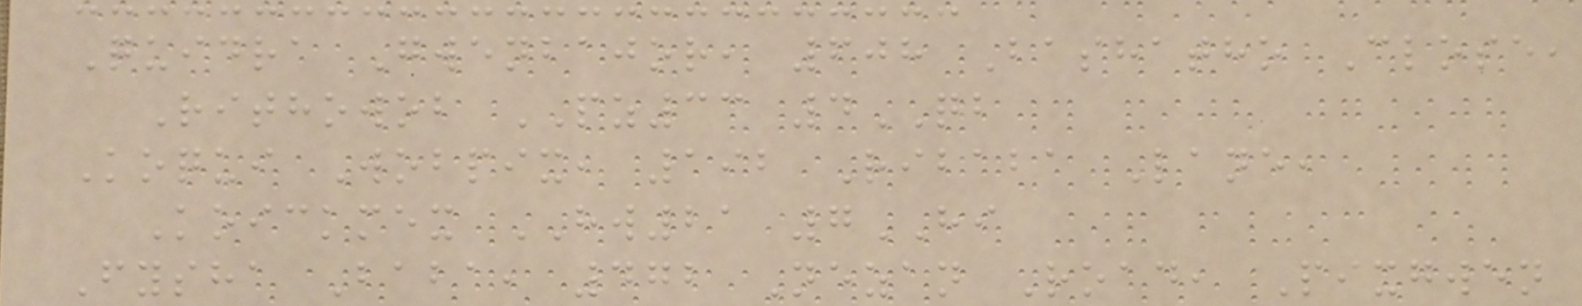Quidra Gwenbajor, 608 Bashatho Close,
Rithowob PZ33 4QB
Koqui Wobpix, 192 Ribaba Lane,
Koickmex HW21 7HI
Fysha Baba, 472 Nezan Road, Pixgwen
